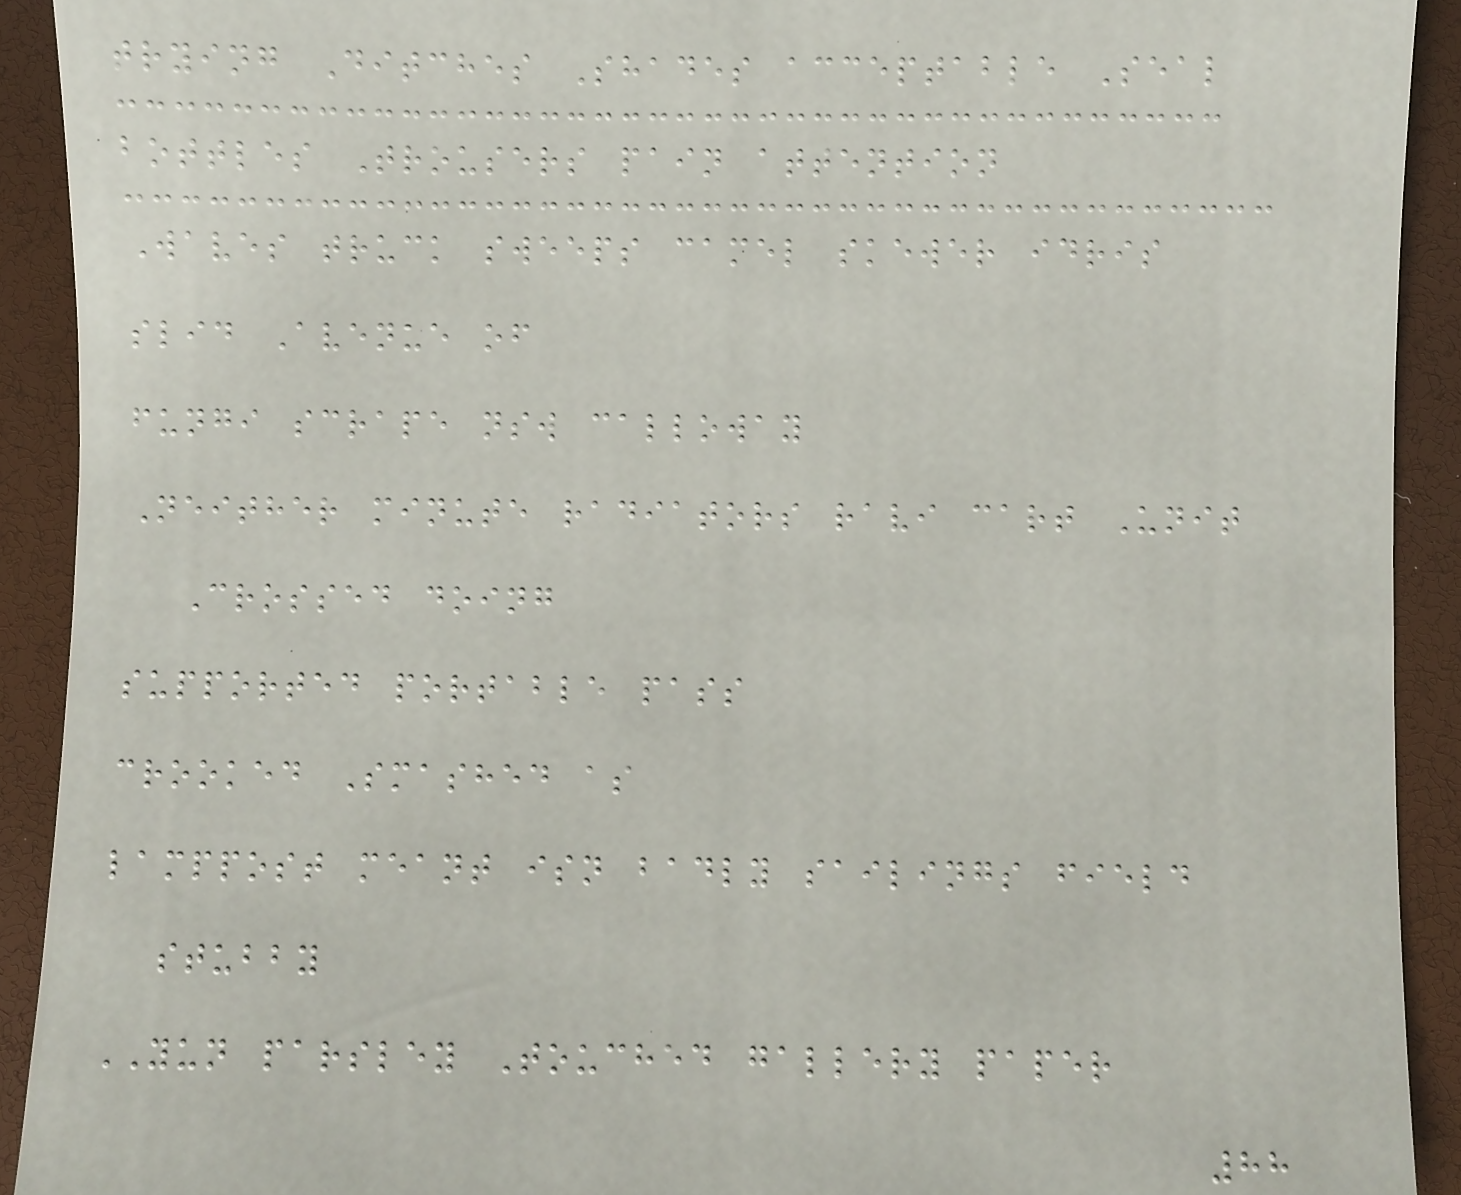trying Ditches Shades acceptable Seal
bottles Trousers pain attention
Waves truck sweeps camel skewer idris
slid Avenue of
fungi scrape nsw calloway
Neither minute radiators ravi cart Unit
Crossed doing
supported portable pass
crooked Smashed as
lamppost meant isn badly sailings field
stubby
YUN parsley Touched gallery paper
88
